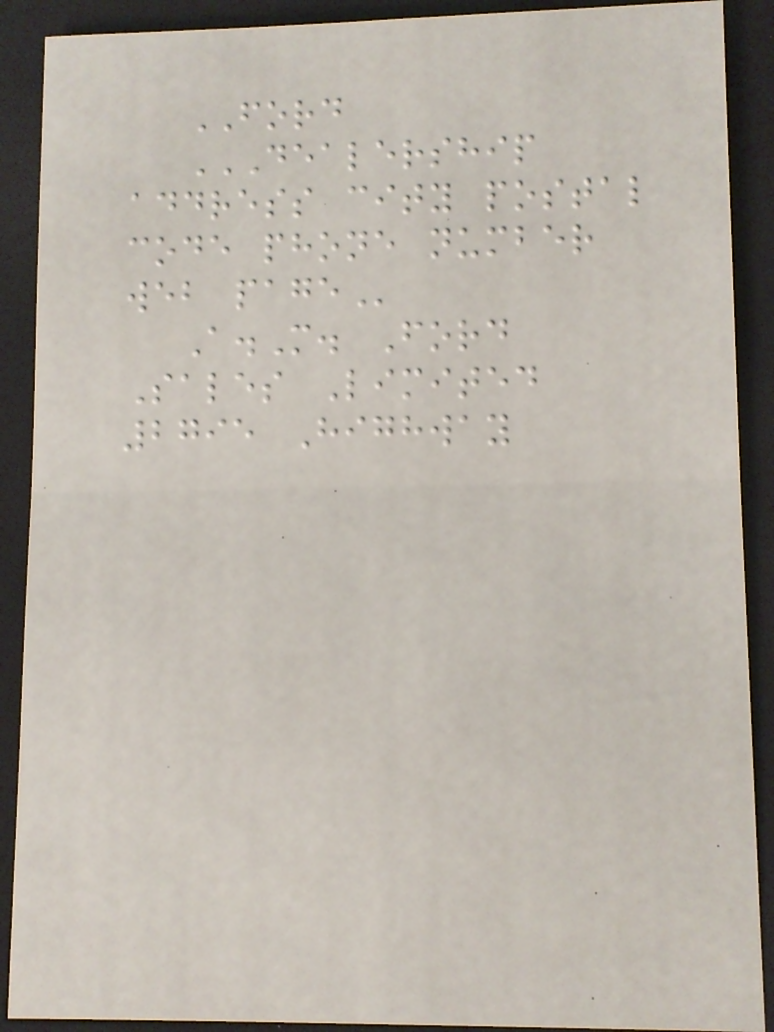FORD
DEALERSHIP
ADDRESS CITY POSTAL
CODE PHONE NUMBER
WEB PAGE
A.M. Ford
Sales Limited
2795 Highway
